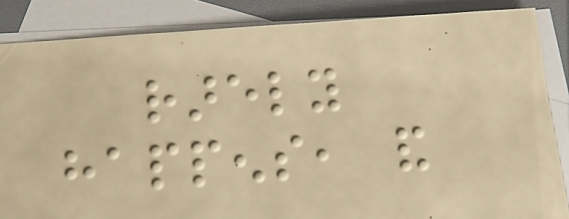rarely
happens, and
